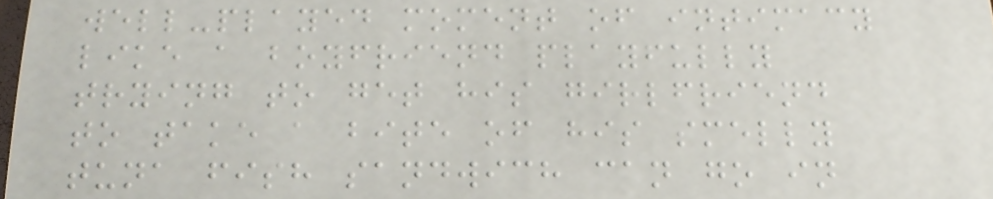well-played moment of intimacy
like a boyfriend playfully
trying to get his girlfriend
to take a bite of his smelly
tuna fish sandwich can go in
